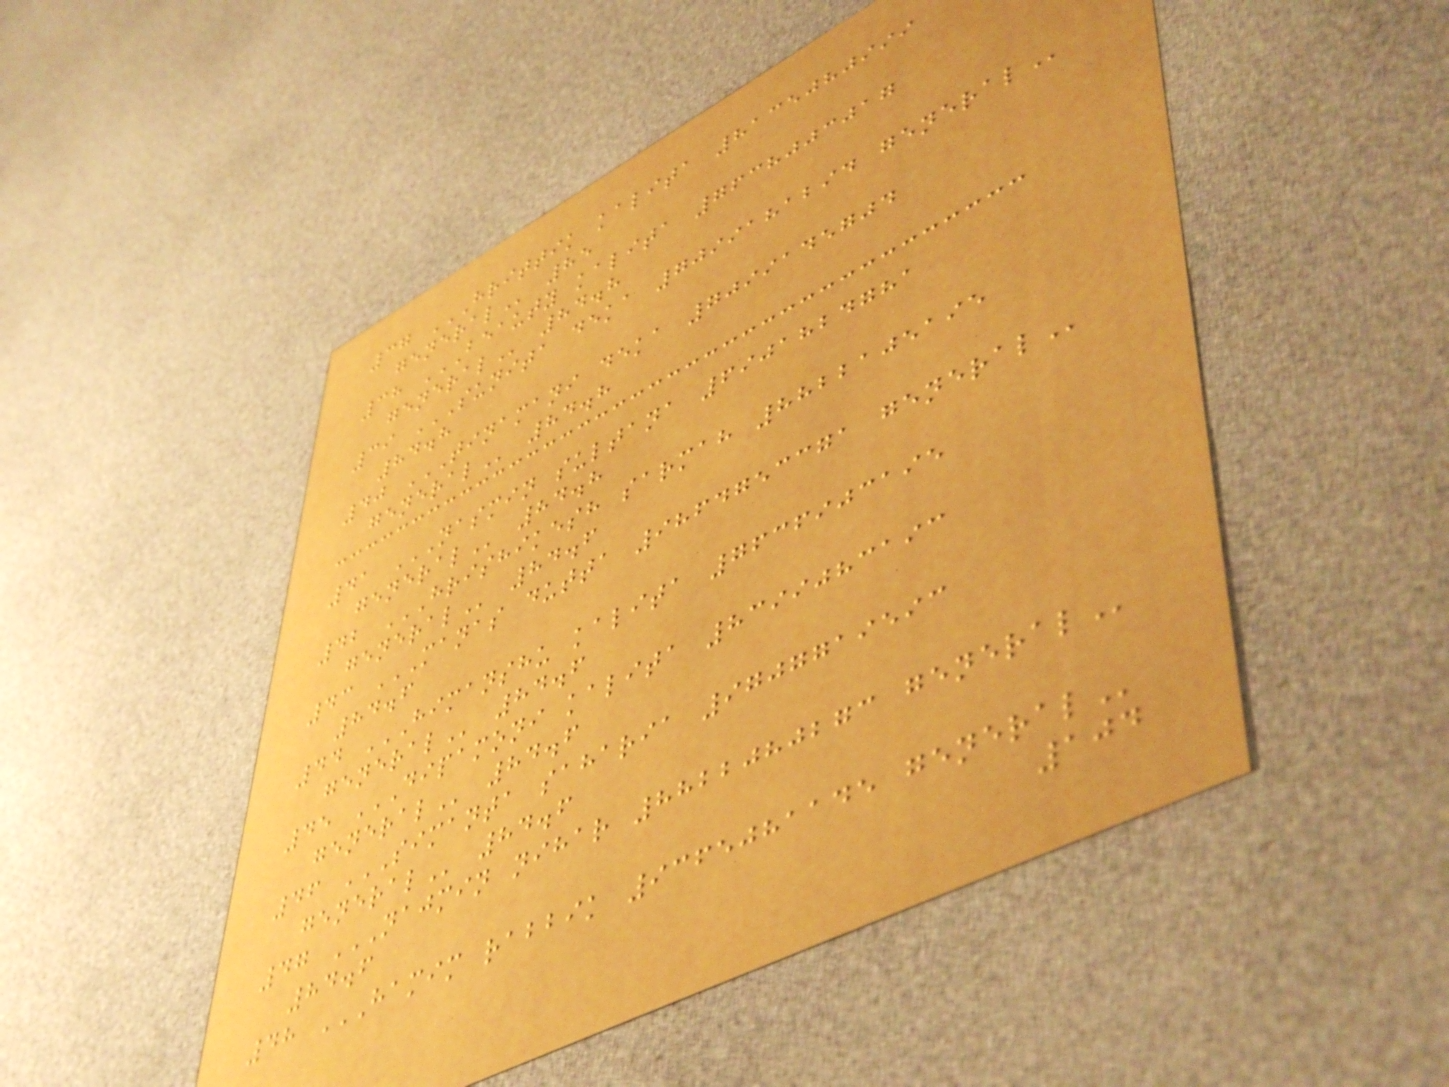37 HRITTIK KALITA 8135080999
GENERAL 85
38 BEAUTY KALITA 7638003017
GENERAL 84.8
39 SUNITA DEKA 7099181294 GENERAL
84.8
40 TINAMANI DEKA 7099145704
GENERAL 84.8
41 NASMIN SULTANA 6901824781
GENERAL 84.8
42 HRISHIKESH SARMAH 8822105195
GENERAL 84.6
43 MANAS DUTTA 9864753371 GENERAL
84.6
44 HIMANSHU KALITA 7636903195
GENERAL 84.6
45 DIPAMONI KALITA 8399083193
GENERAL 84.6
46 SIMANTA SAHARIA 9707719593
GENERAL 84.6
47 NAJMIN NIHAR 8822080273 GENERAL
84.6
48 HAMIM RABBIK 9365081145 GENERAL
104
